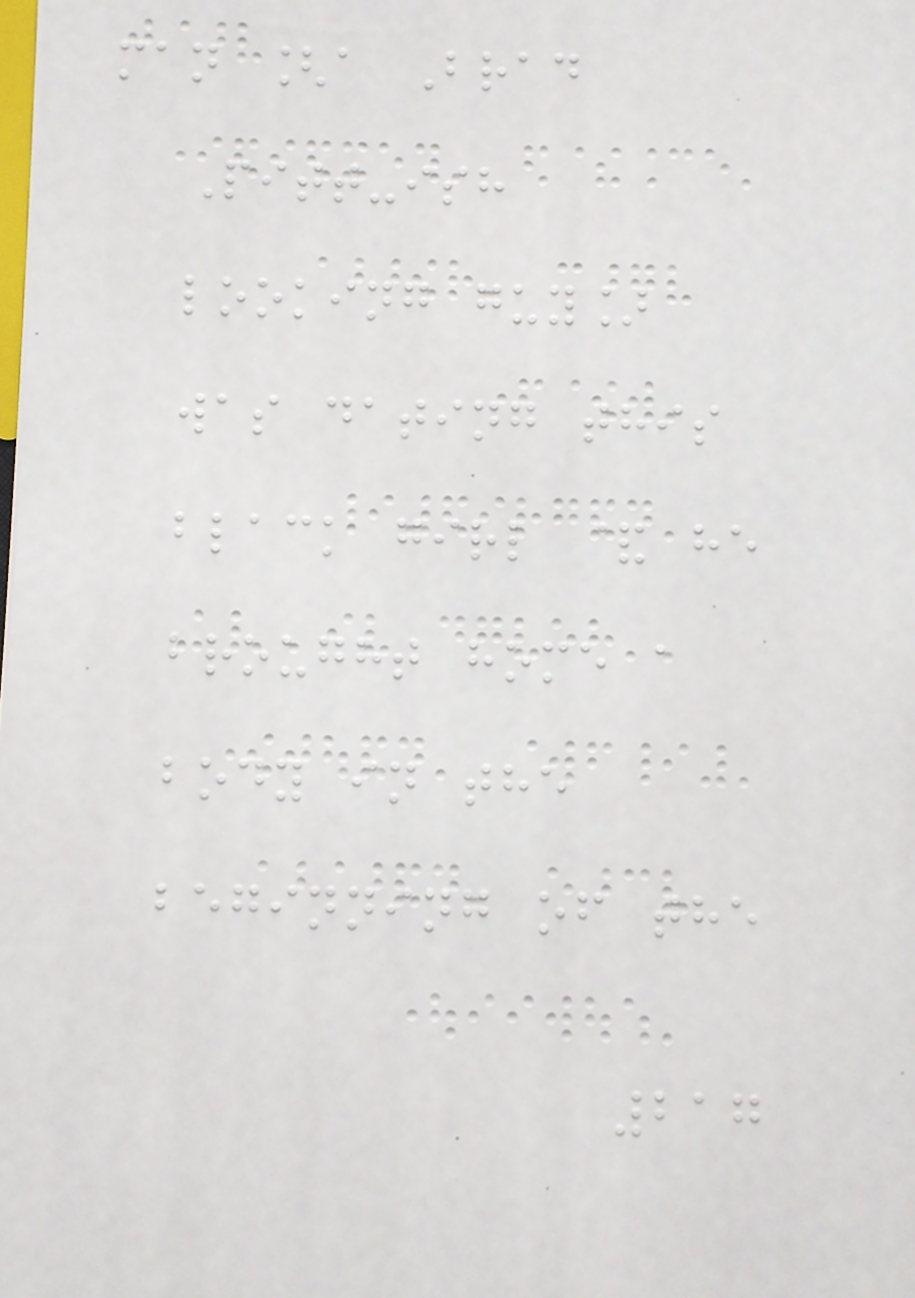man [a Brad
Pitt-ish
looking guy]
was dating this
black girl & he
brought home a
body in the
beginning of the
217
